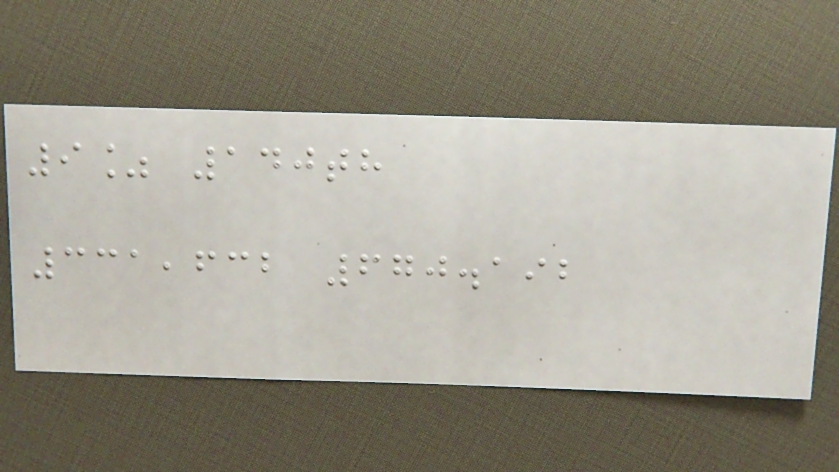9% 140th
331,632 670.192
